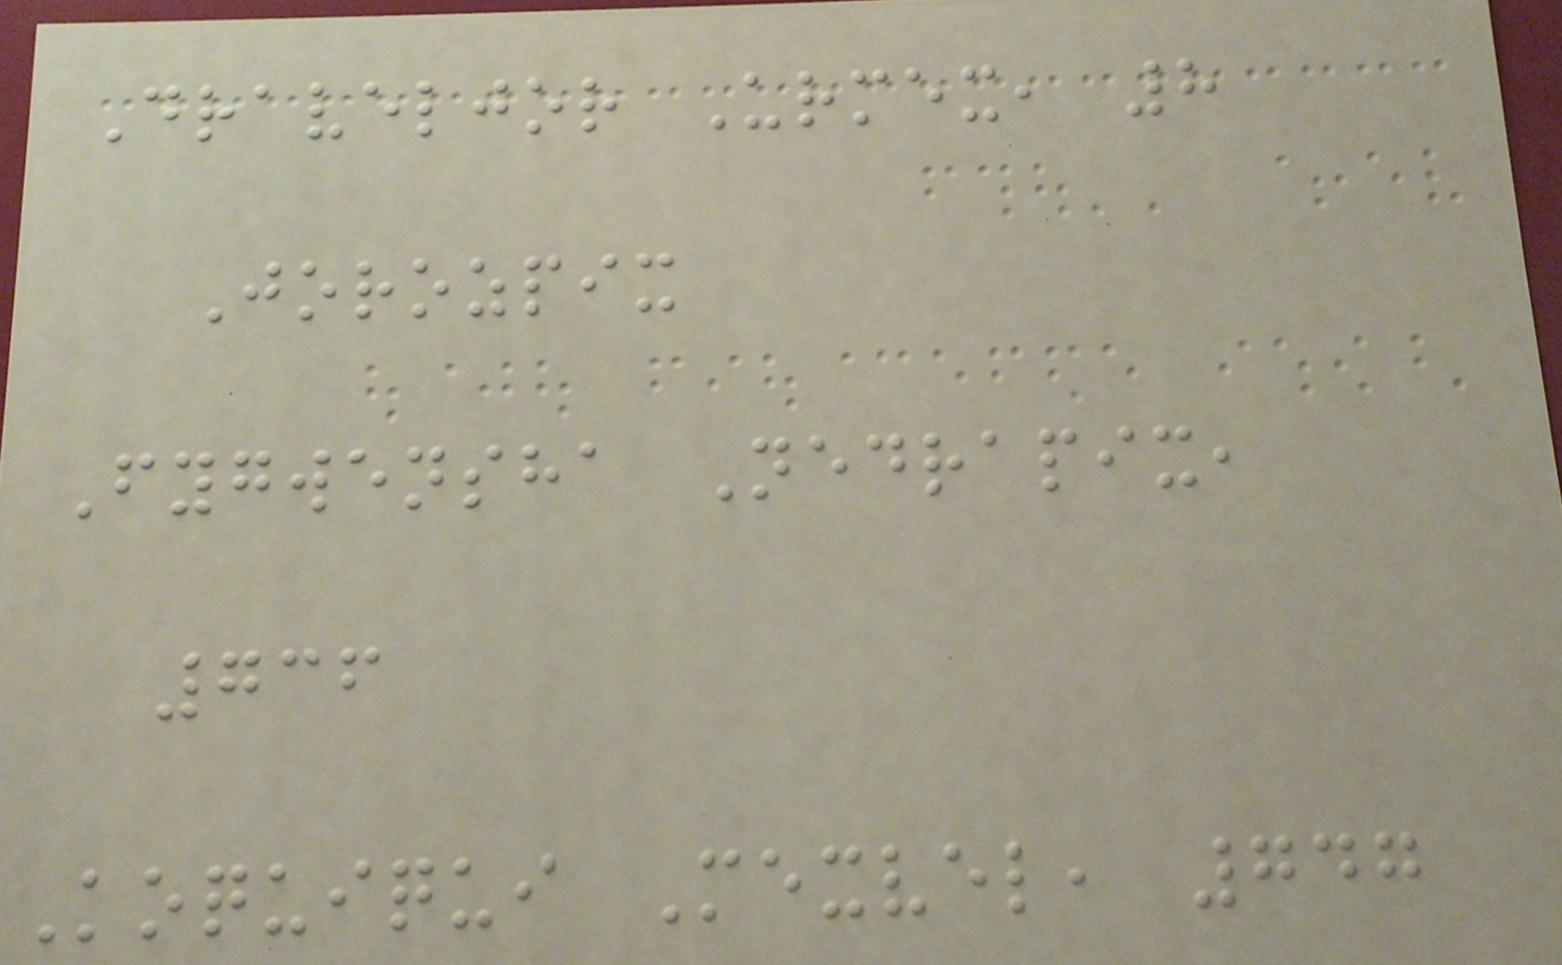Draveljor Urmex, 8
Jorozpix
Fygwensha Nedrapix,
736
Koquiqui Mexvel, 747
